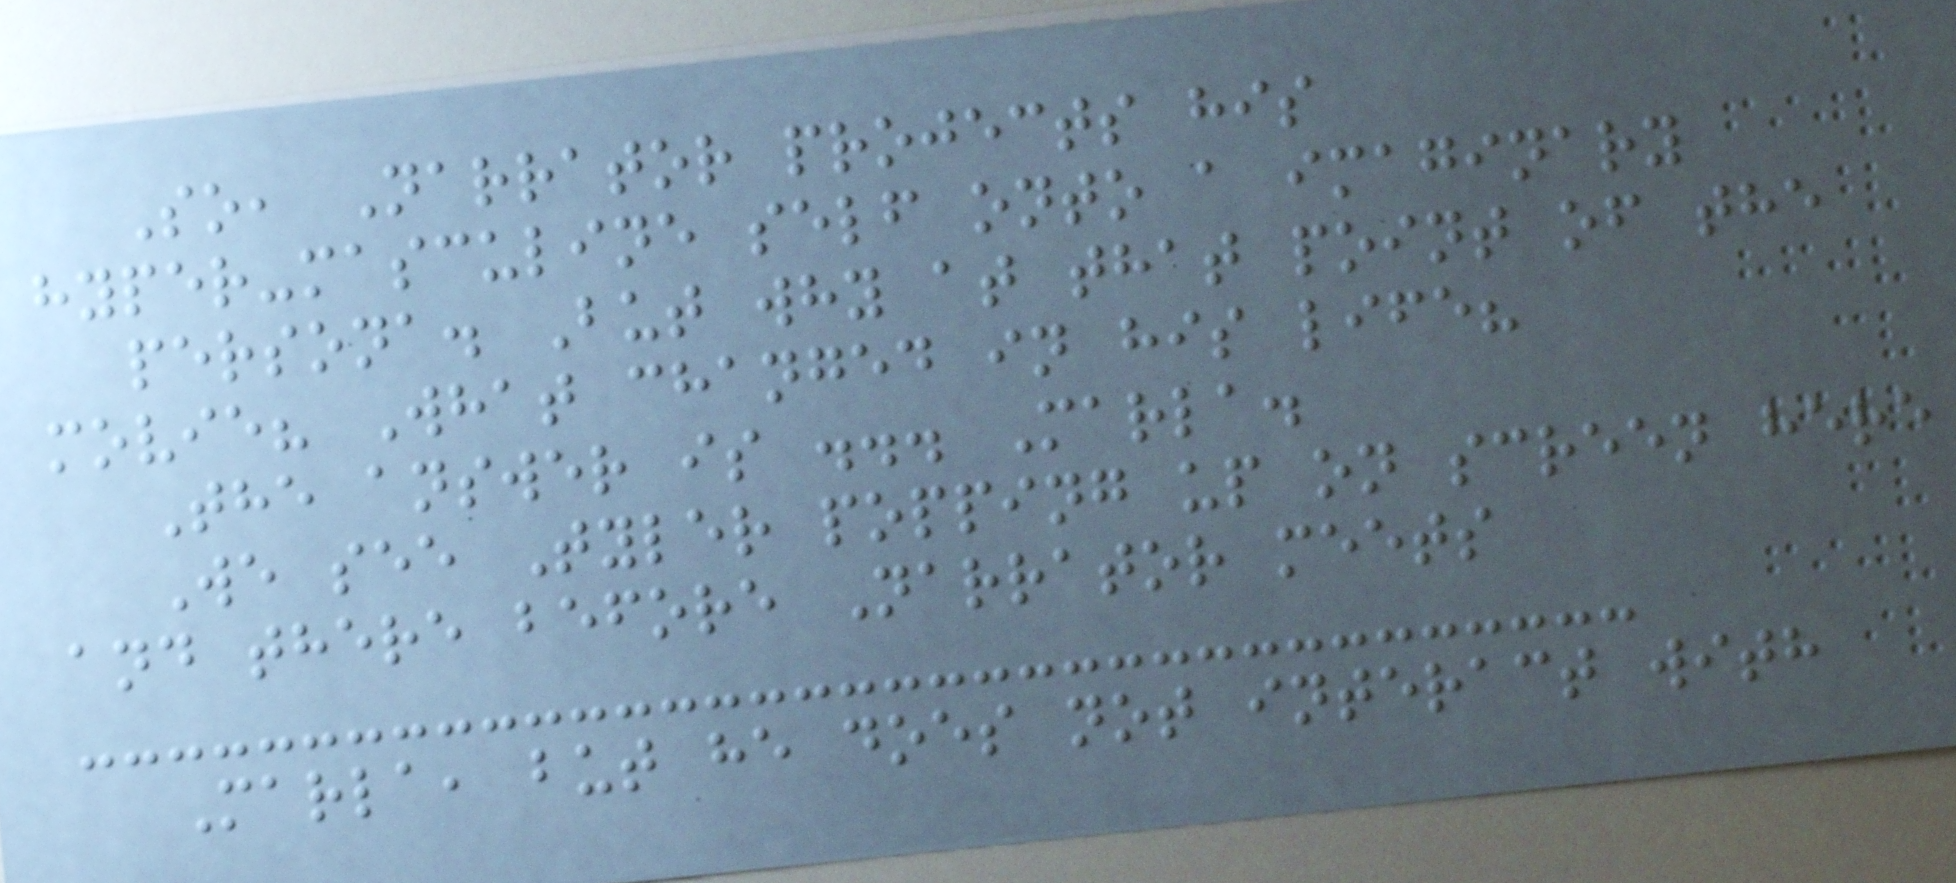So, Narrator projects his
hyper-masculine self onto a imaginary
persona. But why at that point of the
movie? What changed in his life?
The answer is ... Marla.
We see Tyler popping up on screen here
and there before Narrator meets
Marla, but he does not interact with
